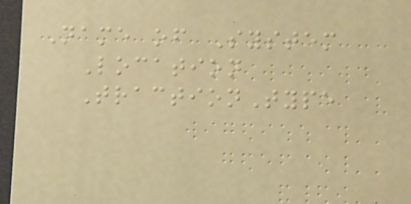Name of System
Location
TractionType
